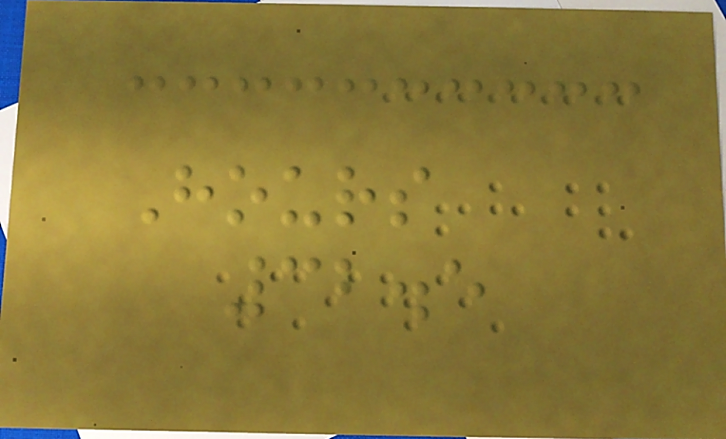Hours
32.5
